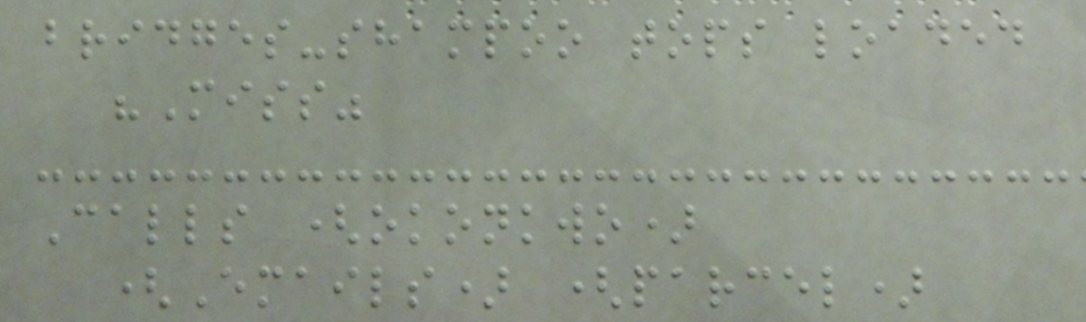bridges-shampoo tops loaded
"Miss"
Calls (okonkwo)
(Emails) (parcel)
